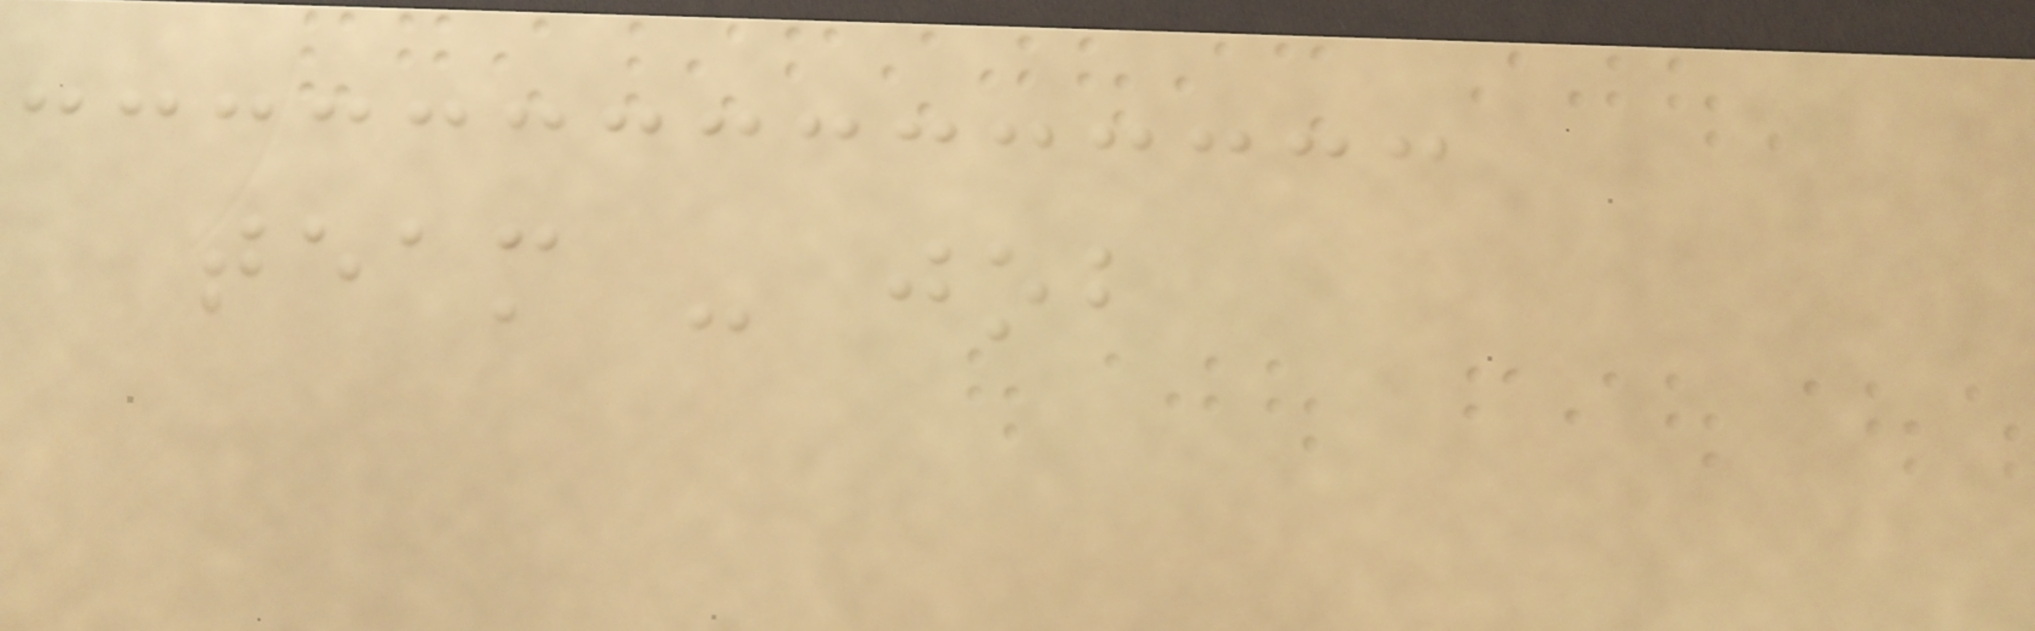team - job
